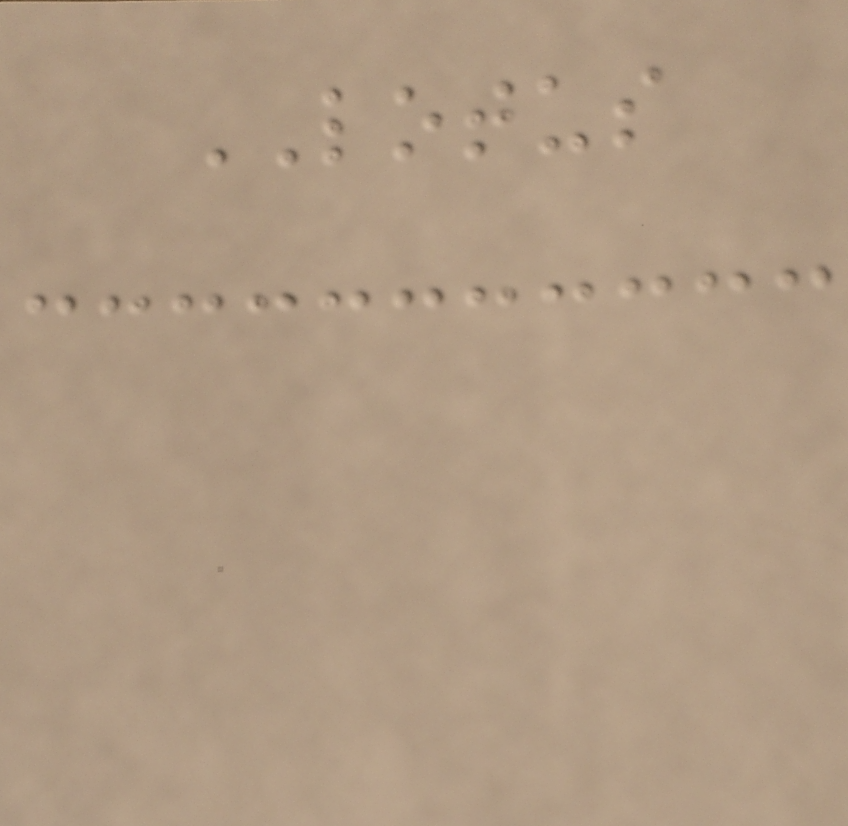LOTUS
